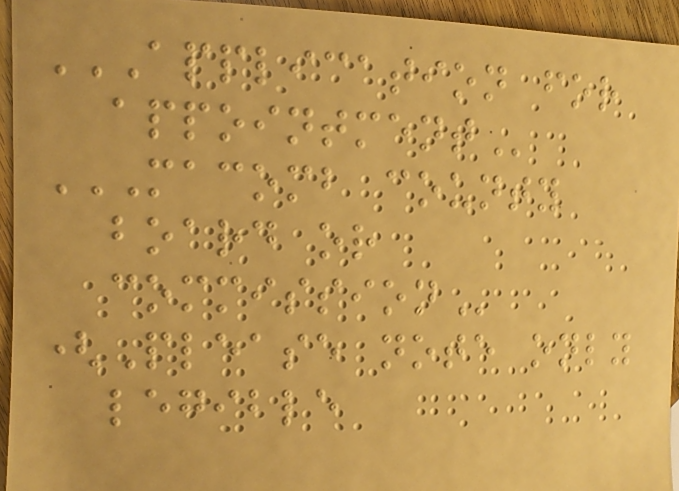APPLICATION FOR
APPOINTMENT
MACOMB COUNTY
BOARD OR
COMMISSION
(Please note only
legible
